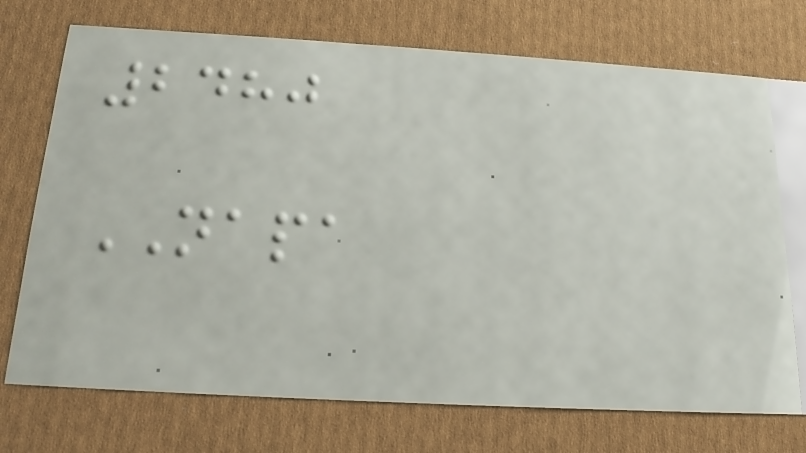2480
NAPA
